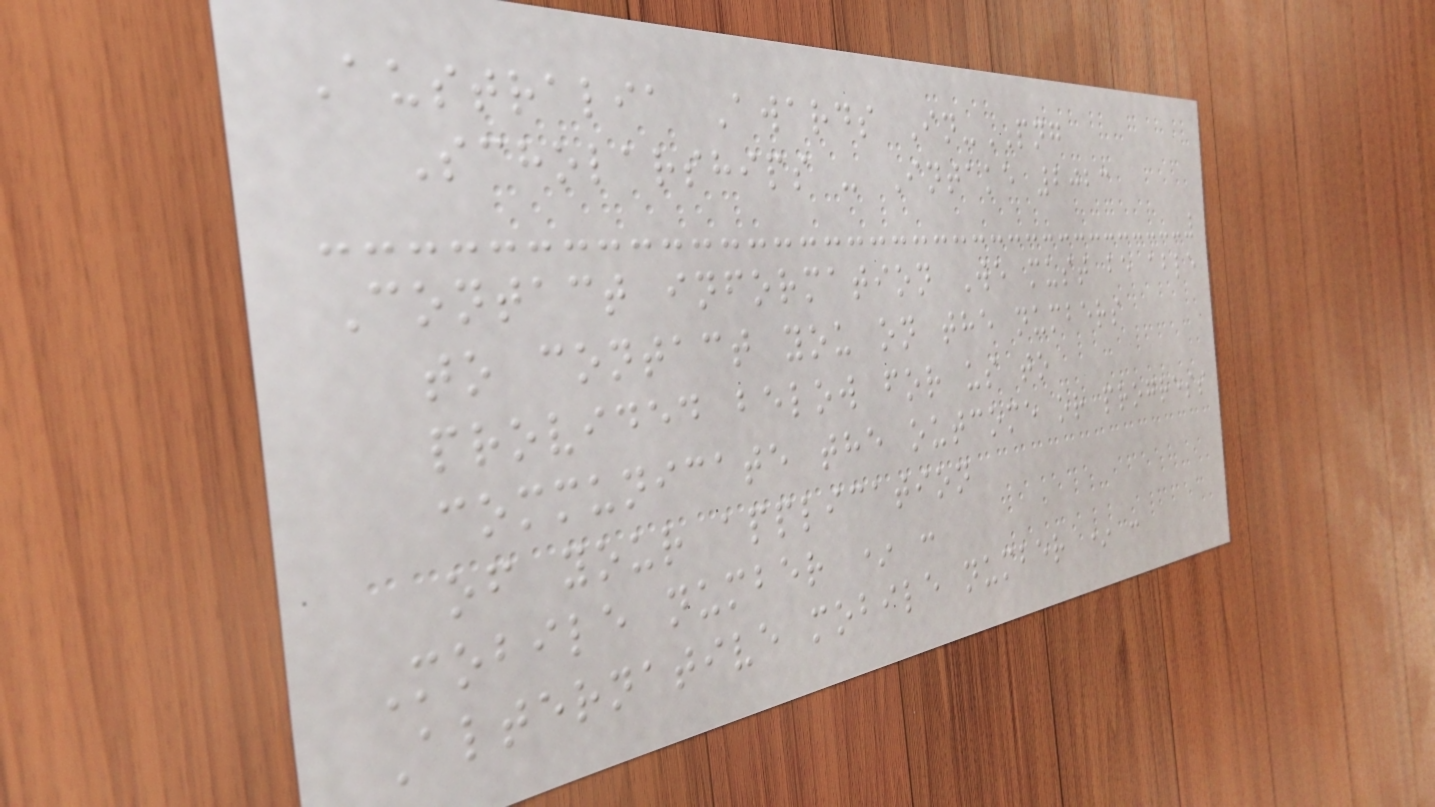Australia Awards In-PNG
Scholarships - Intake 2023
Contact information We must be able
to contact you on the numbers
provided below for us to
communicate the outcome or progress
of your application
Mobile number * :
Alternative mobile number * :
